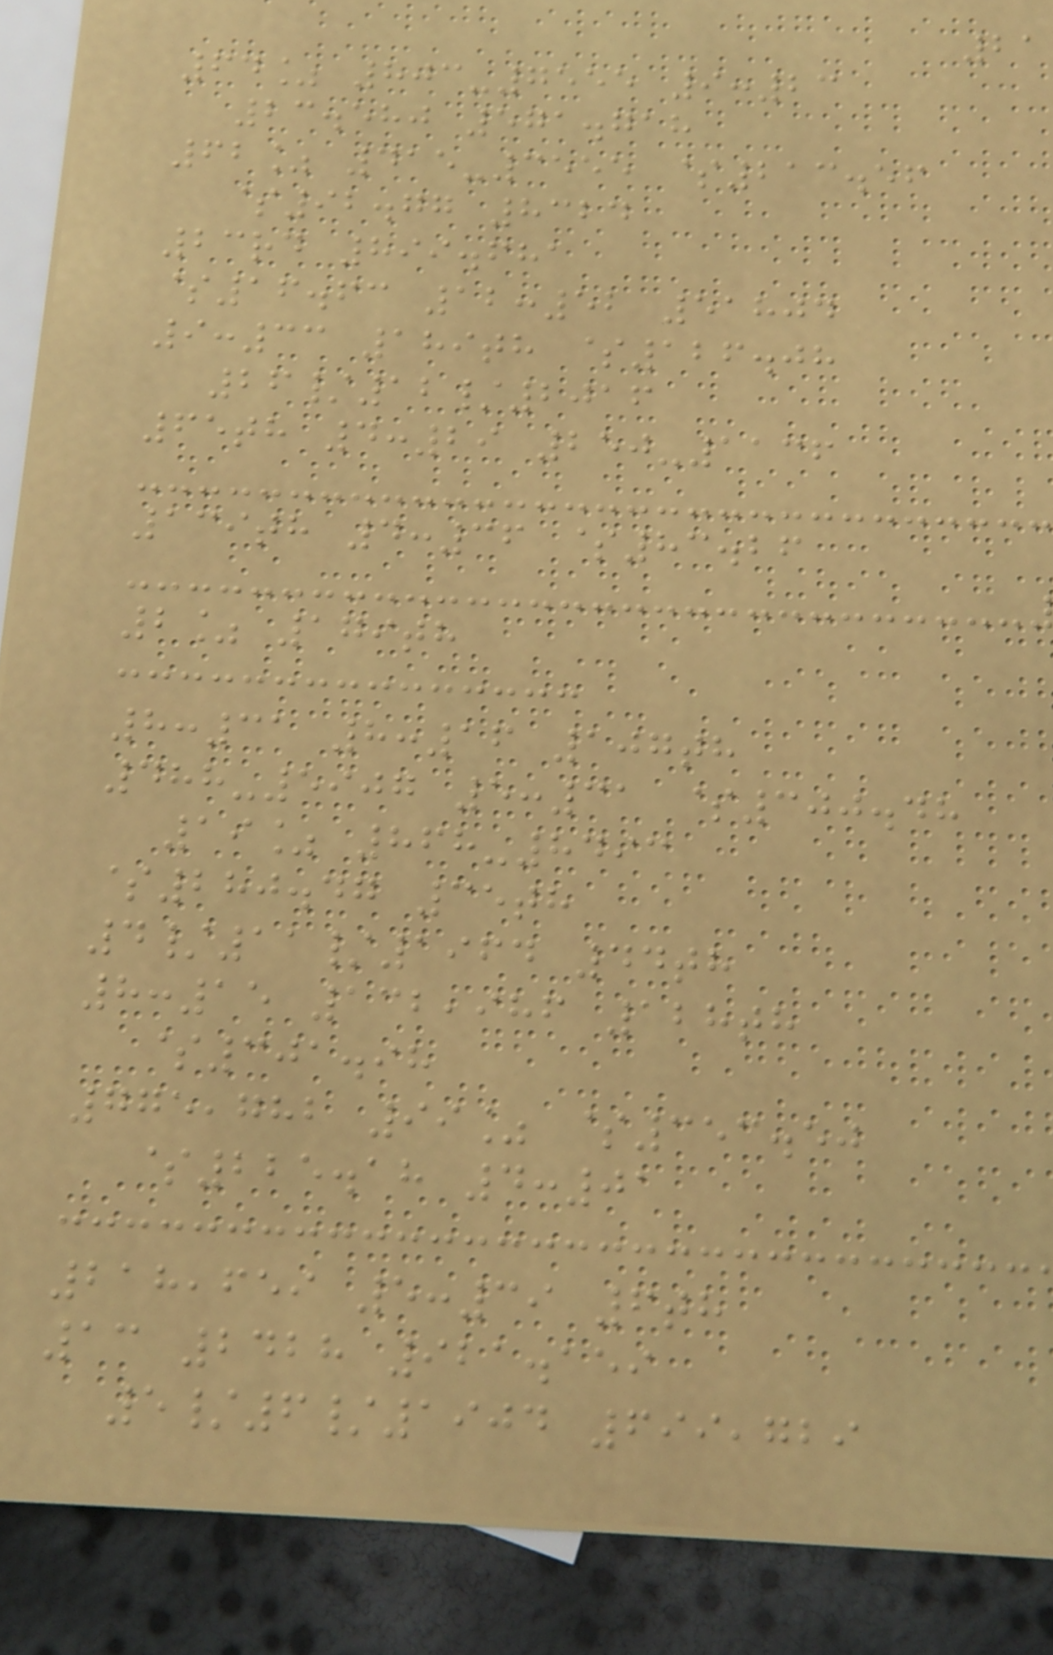21
64% 803-7555 9:23
23.580 571.718
62% 415-3555 $213.56
$92.77 8324
23rd 899.681
$16.63 12:52 51804
9:33 189th $126.08
26/12/2016
65th 4:29 250-1136
139th 4:36 $83.26
2% 179th
8:31 8:16 107th
488-5907 5:31 $300.48
19% 868-8493
$280.47 35th
4/11/1964 44th
8:15 132,986 128th
$301.98
775,782 99% $353.50
$225.18 4:01
218,659 5:39 6th
13 2428 921.159
5/6/1904 699,729
